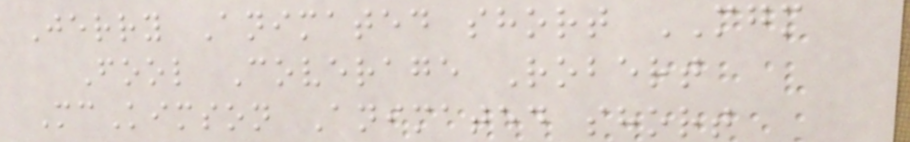Jerry Animated short MGM
Fool Coverage Robert
McKimson Animated short
